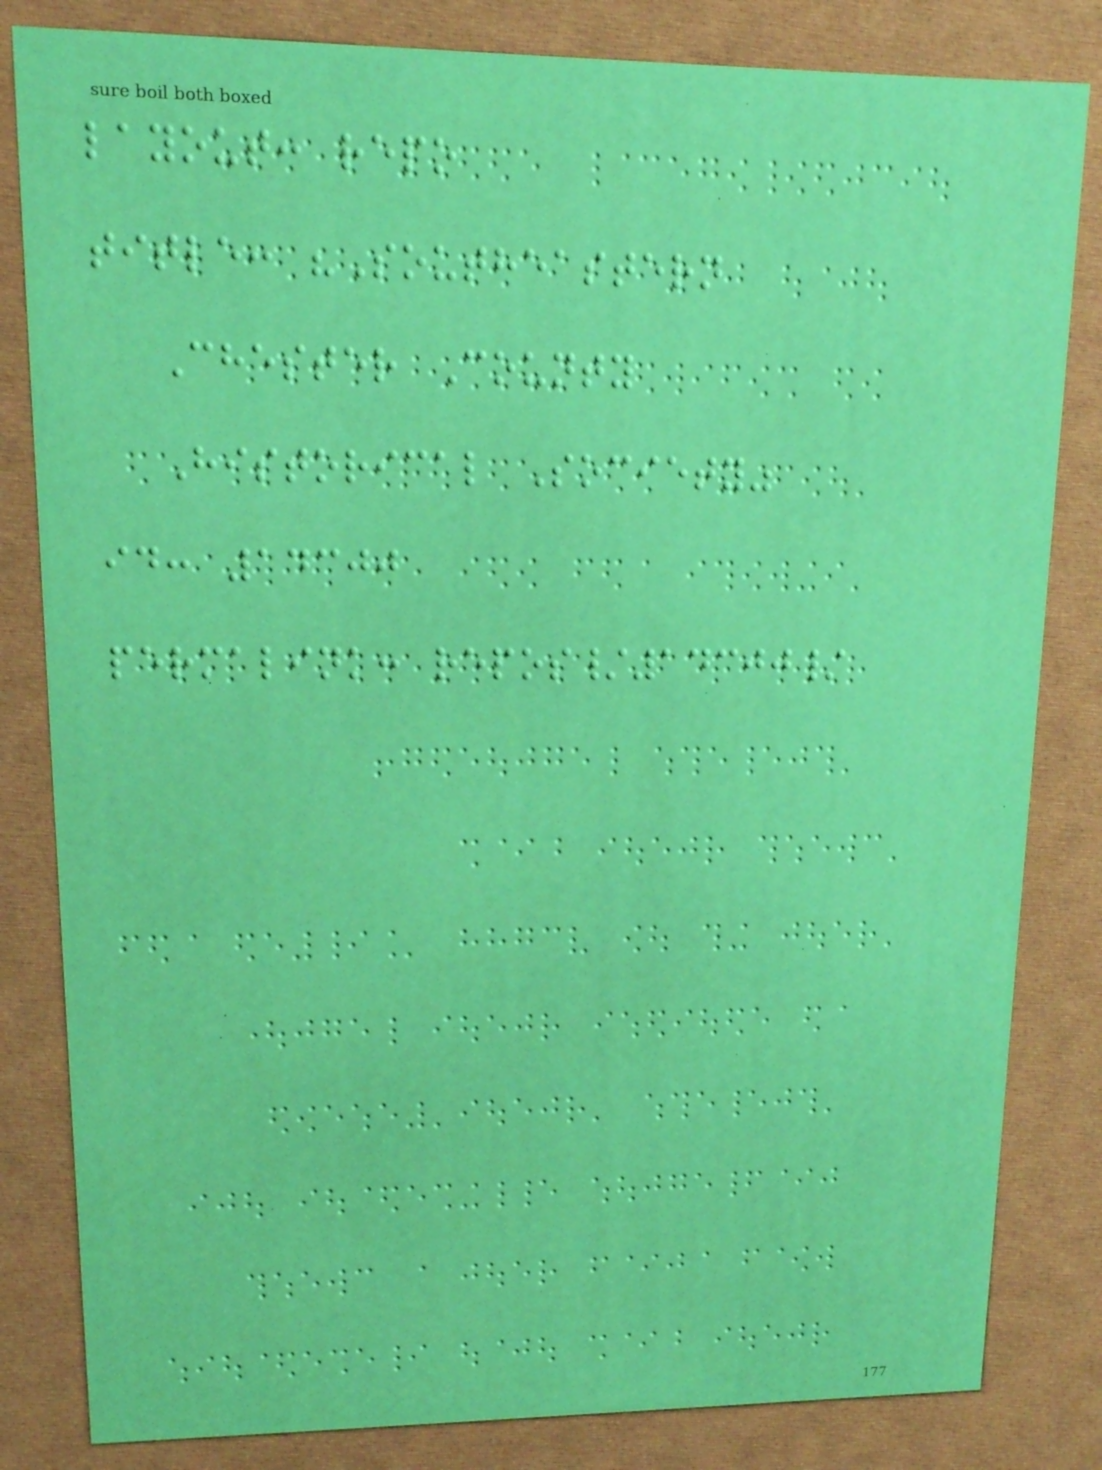layout: repo
title: "Southeastern
Chester County
Historical Society"
id: 14300
permalink: repos/14300/
